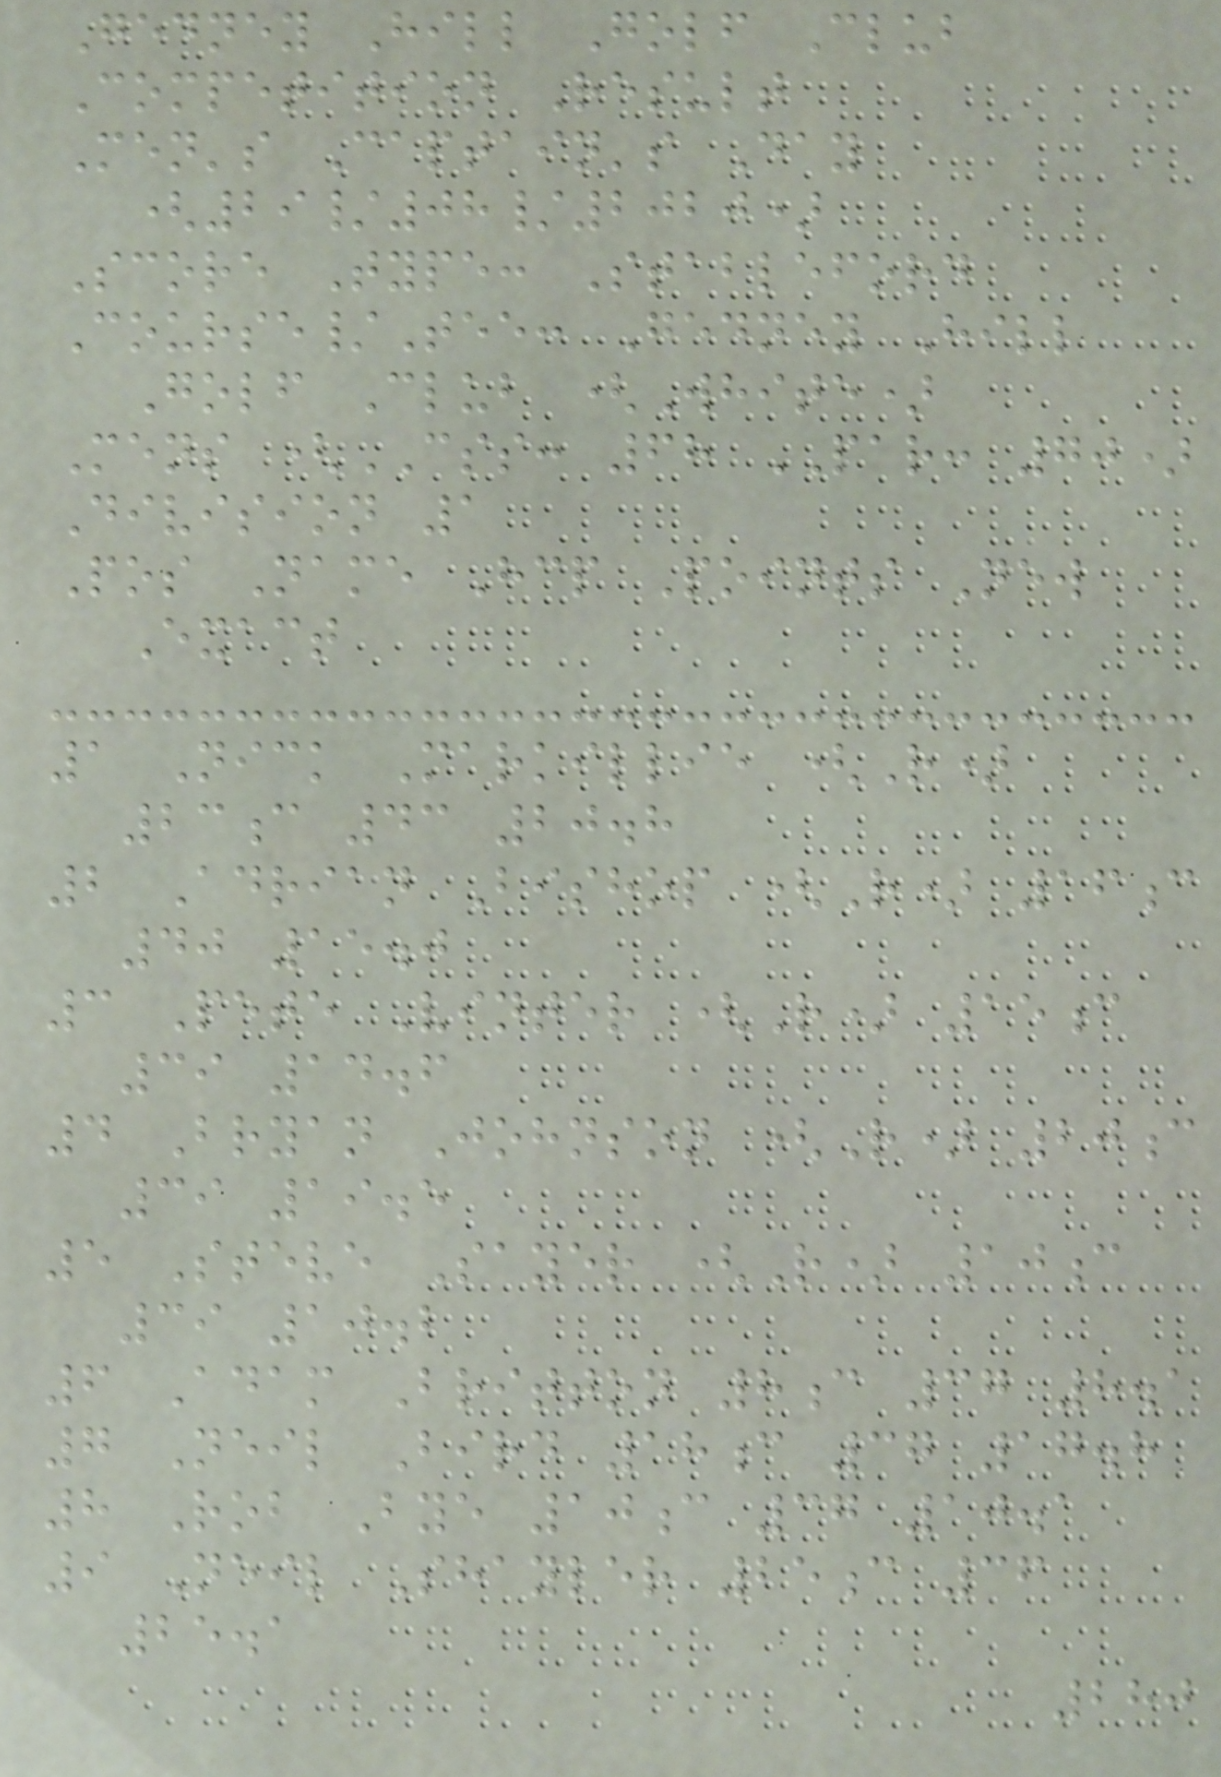Gedney Hill Golf Club
Competition Result
Men's Captain's Day
(29/08/2020)
Score Type: Stableford
Course/Tee: Gedney Hill
Golf Club (White)
Mens (CSS: 68 PAR: 70)
Division 1
Pos Name Hcp Points New
Exact
1 Nick Markillie (R)
23c 43 20.8
2 Adrian Bishop (R) 16c
40 15.0
3 Pete Vinter (R) 15c
39 14.6
4 Bryan Johnson (R) 20c
39 19.5
5 Steve Sayer (R) 10c
39 10.2
6 Adam Britton 8c 37 8.1
7 Neil Bird 18c 37 17.8
8 Rob Bye 10c 37 10.1
9 Neil Shayler 25c 36
25.1
280
